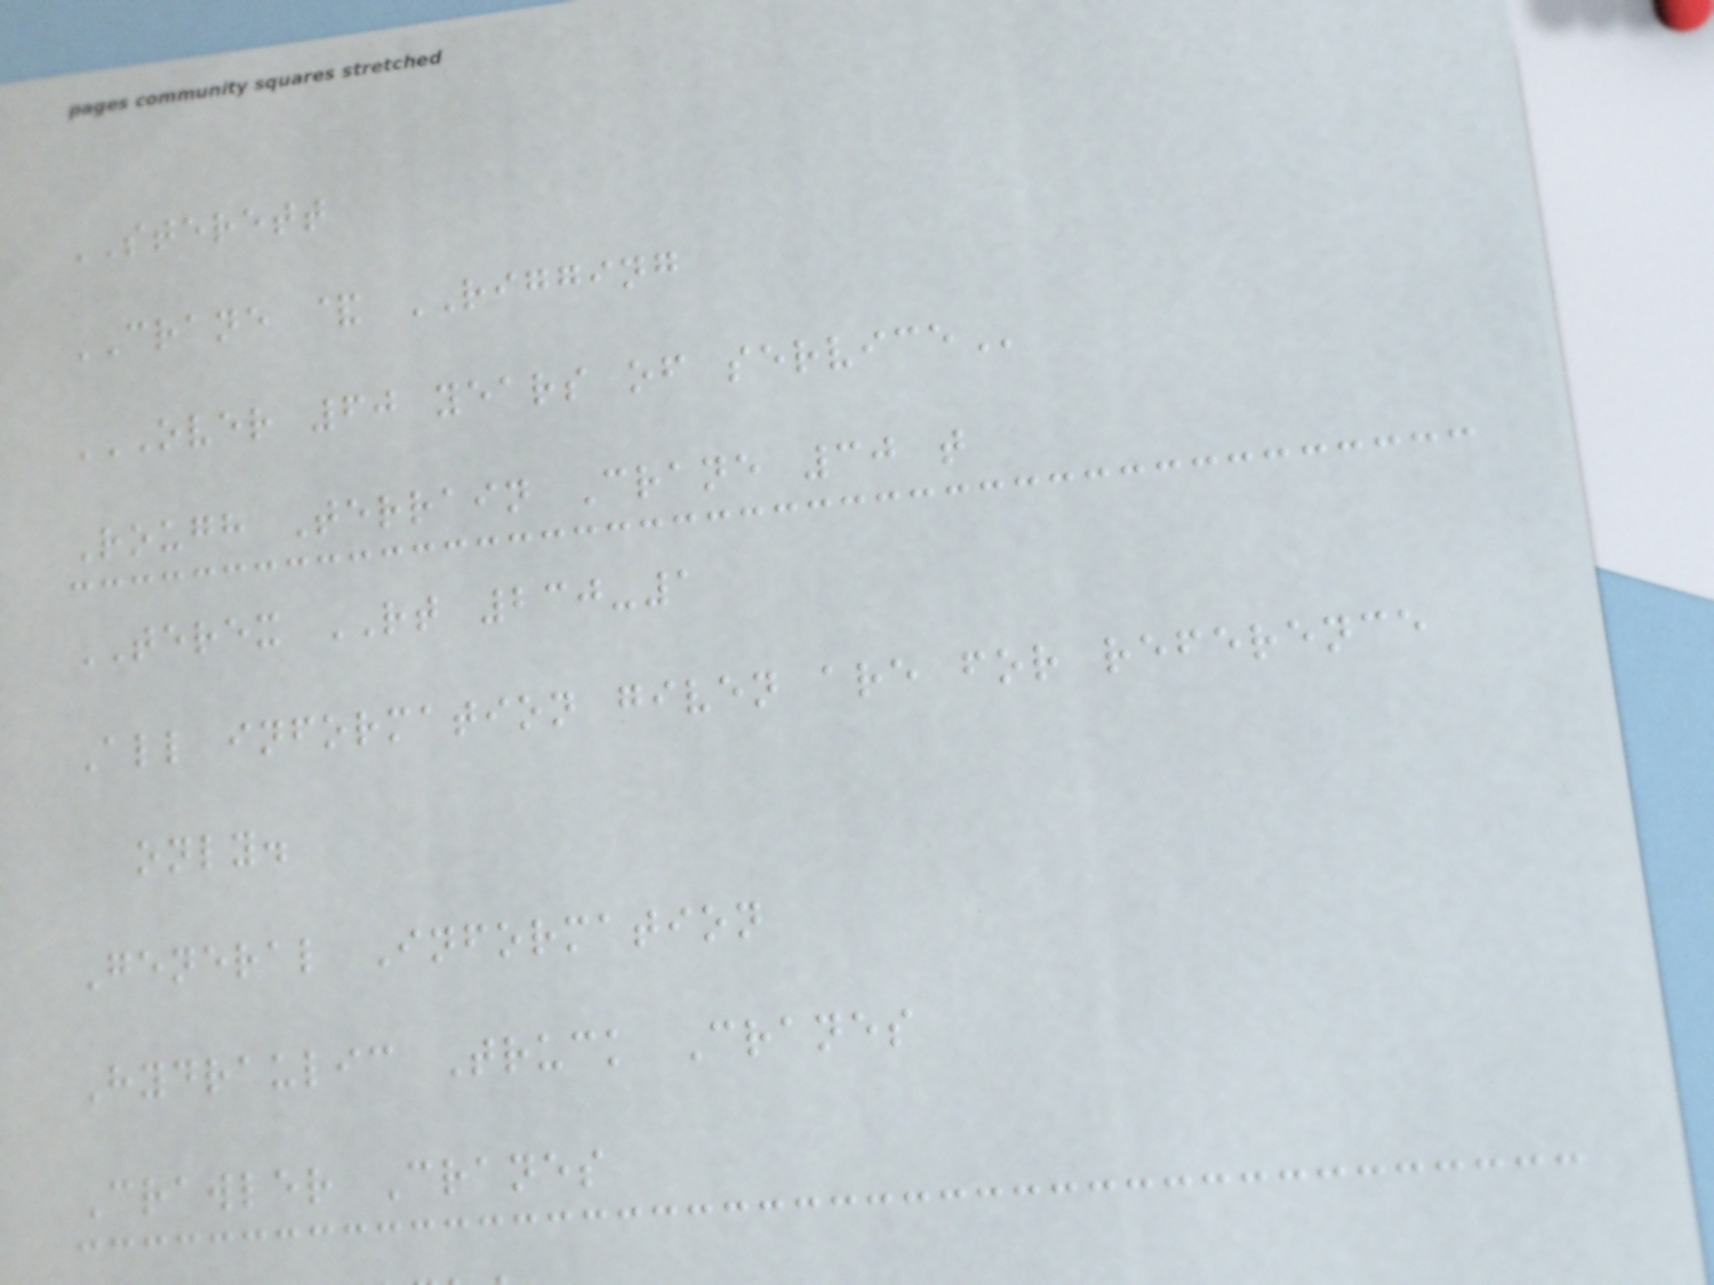STERETT
CRANE & RIGGING
OVER 60 YEARS OF SERVICE
Rough Terrain Crane 30 t
TEREX RT 230-1
All information given are for reference
only.
General Information
Hydraulic Truck Cranes
Crawler Cranes
